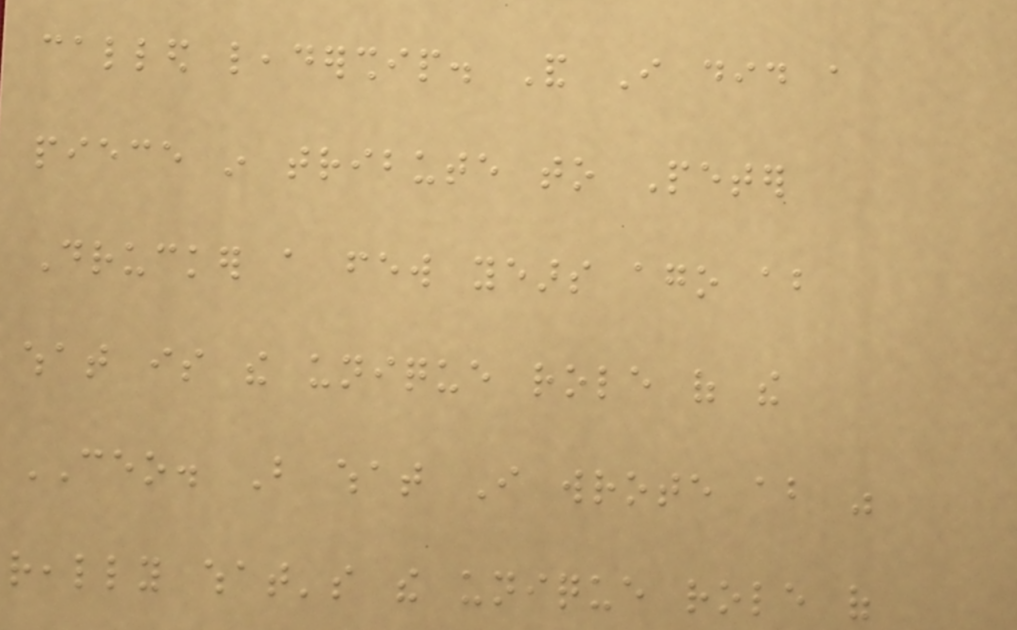called leadership. And I did a
piece in tribute to Peter
Drucker a few years ago about
what is the unique role of the
CEO. But what I wrote about was
really what's the unique role of
